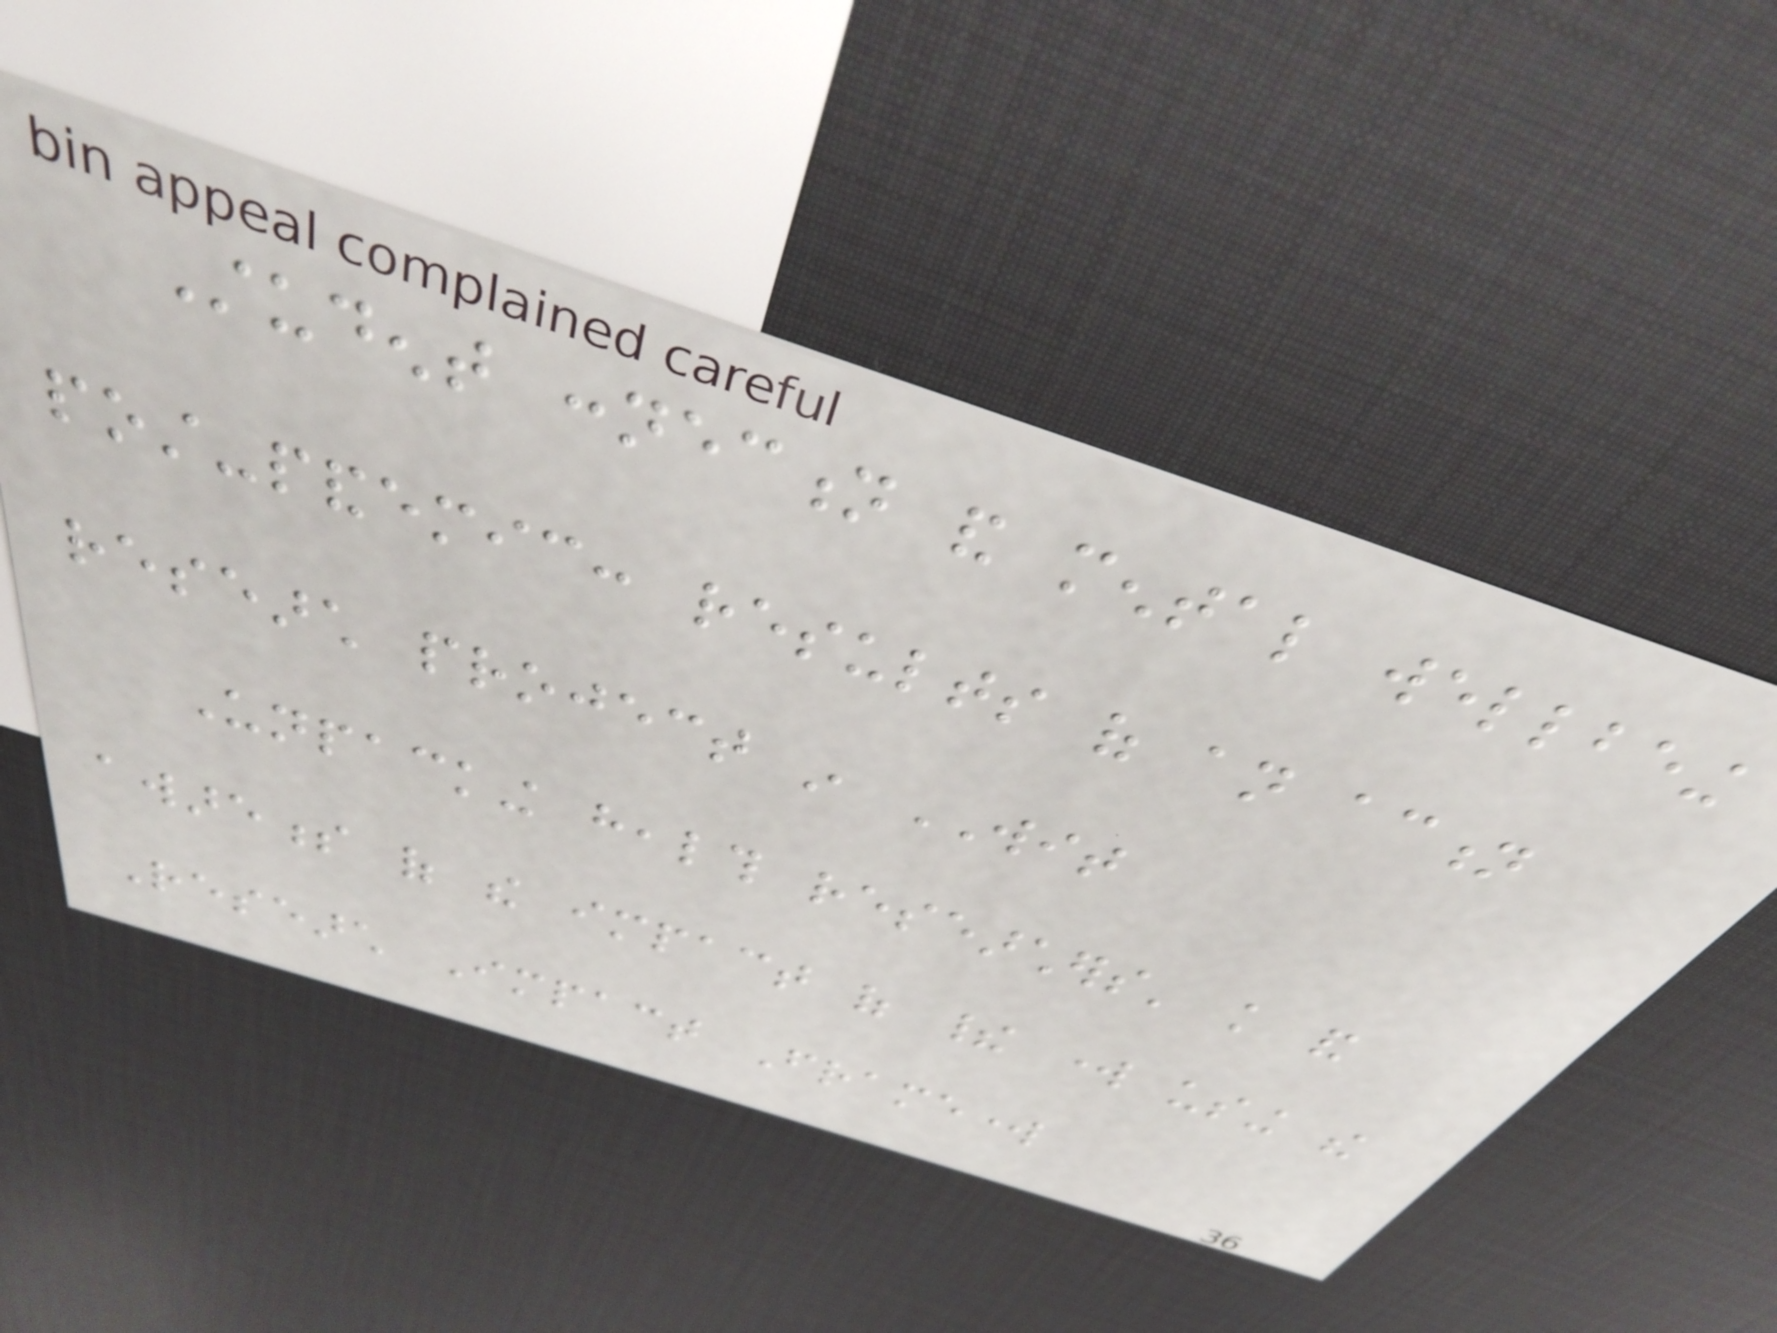Student connection and mental wellbeing
post-pandemic: results of an action
research project in WIT
Unpacking health researchers' knowledge and
awareness of the impact of their work using the
Research Impact Framework
